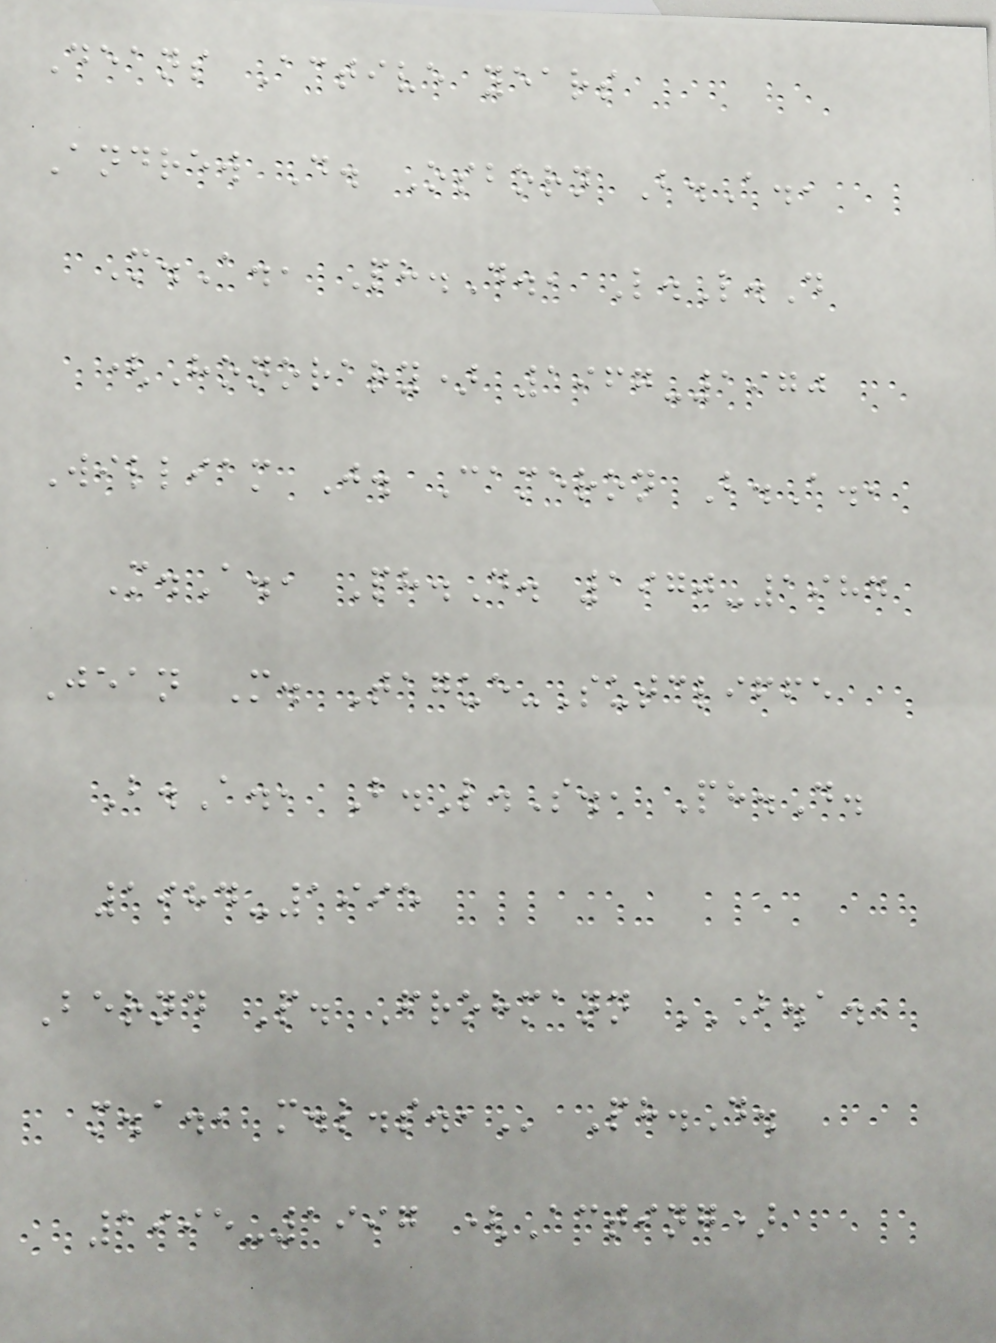Deans Active years
Andrew D. Osborn B.A.,
M.A., Ph.D., L.L.D
(Honorary) 1967-1970
William J. Cameron B.A.,
M.A., Ph.D. 1970-1984
Jean M. Tague-Sutcliffe
B.A., B.L.S., Ph.D.
1984-1995
Bernd P. Frohmann B.A.,
M.A., M.L.S., Ph.D.
1995-1997 (Acting)
